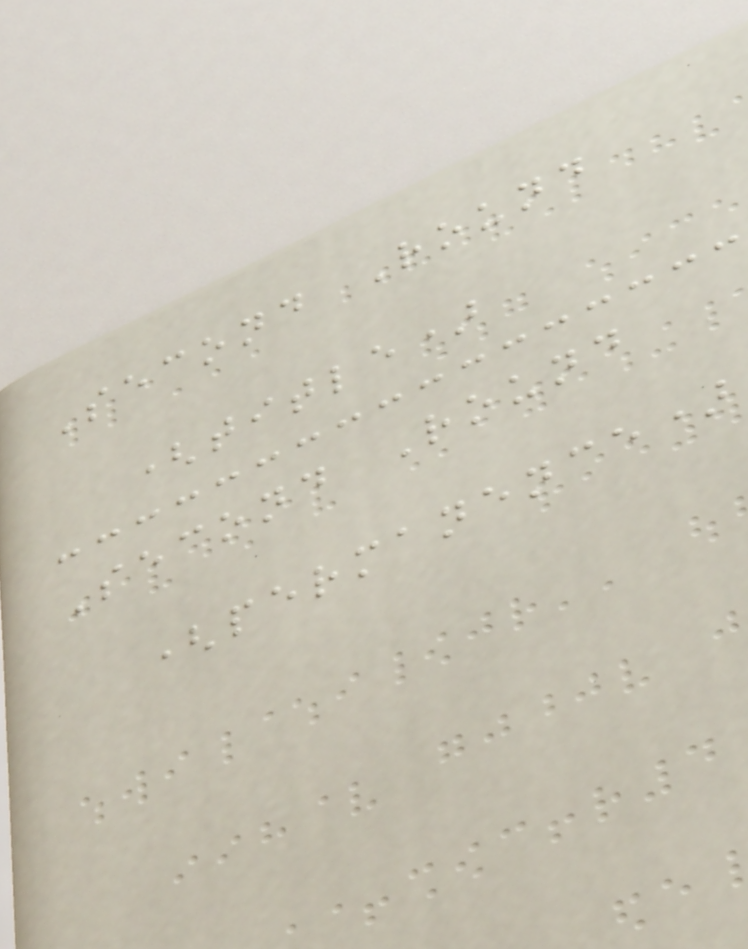Second Round
(title)
Second Round
(permanence)
